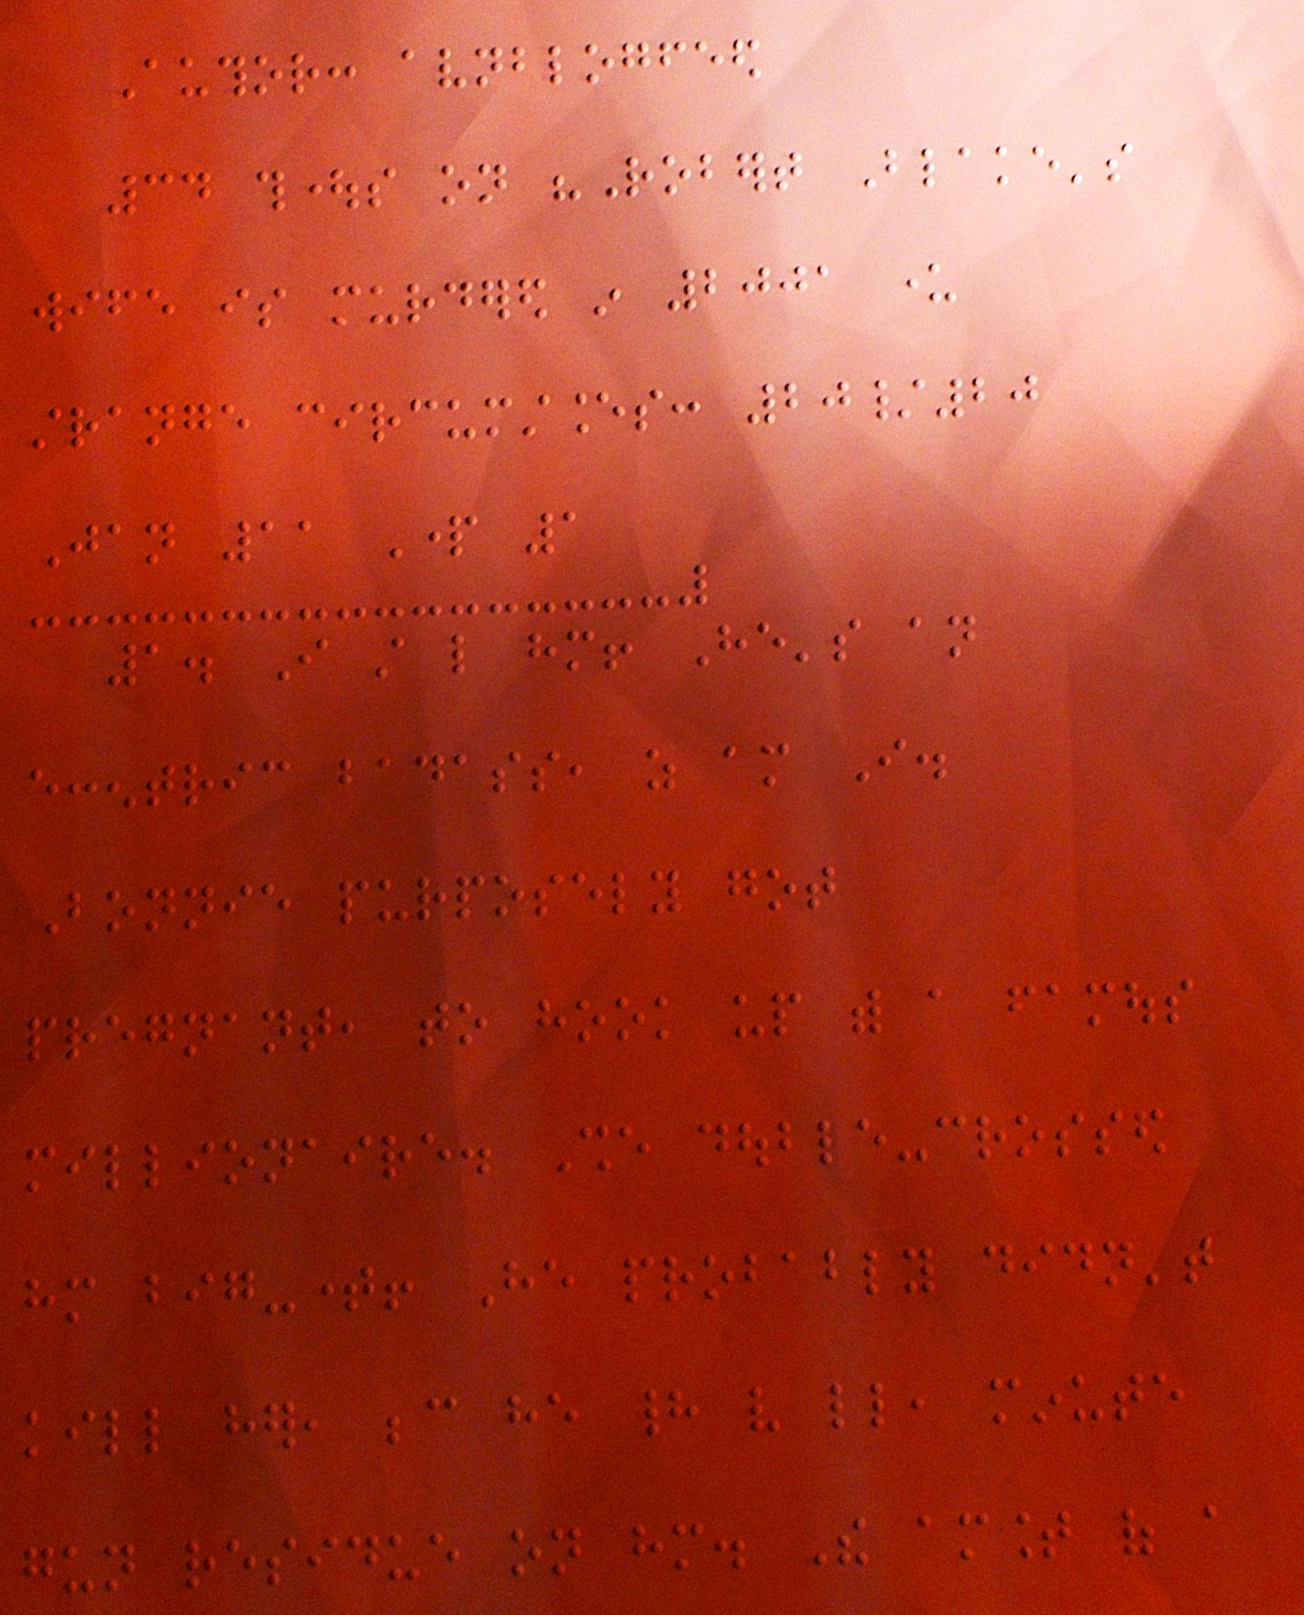Author: avnblogfeed
34 thoughts on "Robert Blake's
wife is murdered in 2001 under
strange circumstances: 20/20
Jan 11 Part 1
1. I still like him! He's an
eccentric badass, as am I.
Bonnie purposely got
pregnant, to hook up with a famous
millionaire. She double-crossed
him big-time! He probably didn't
kill her, because he had very little, minute
gun residue on him. The amount of a
